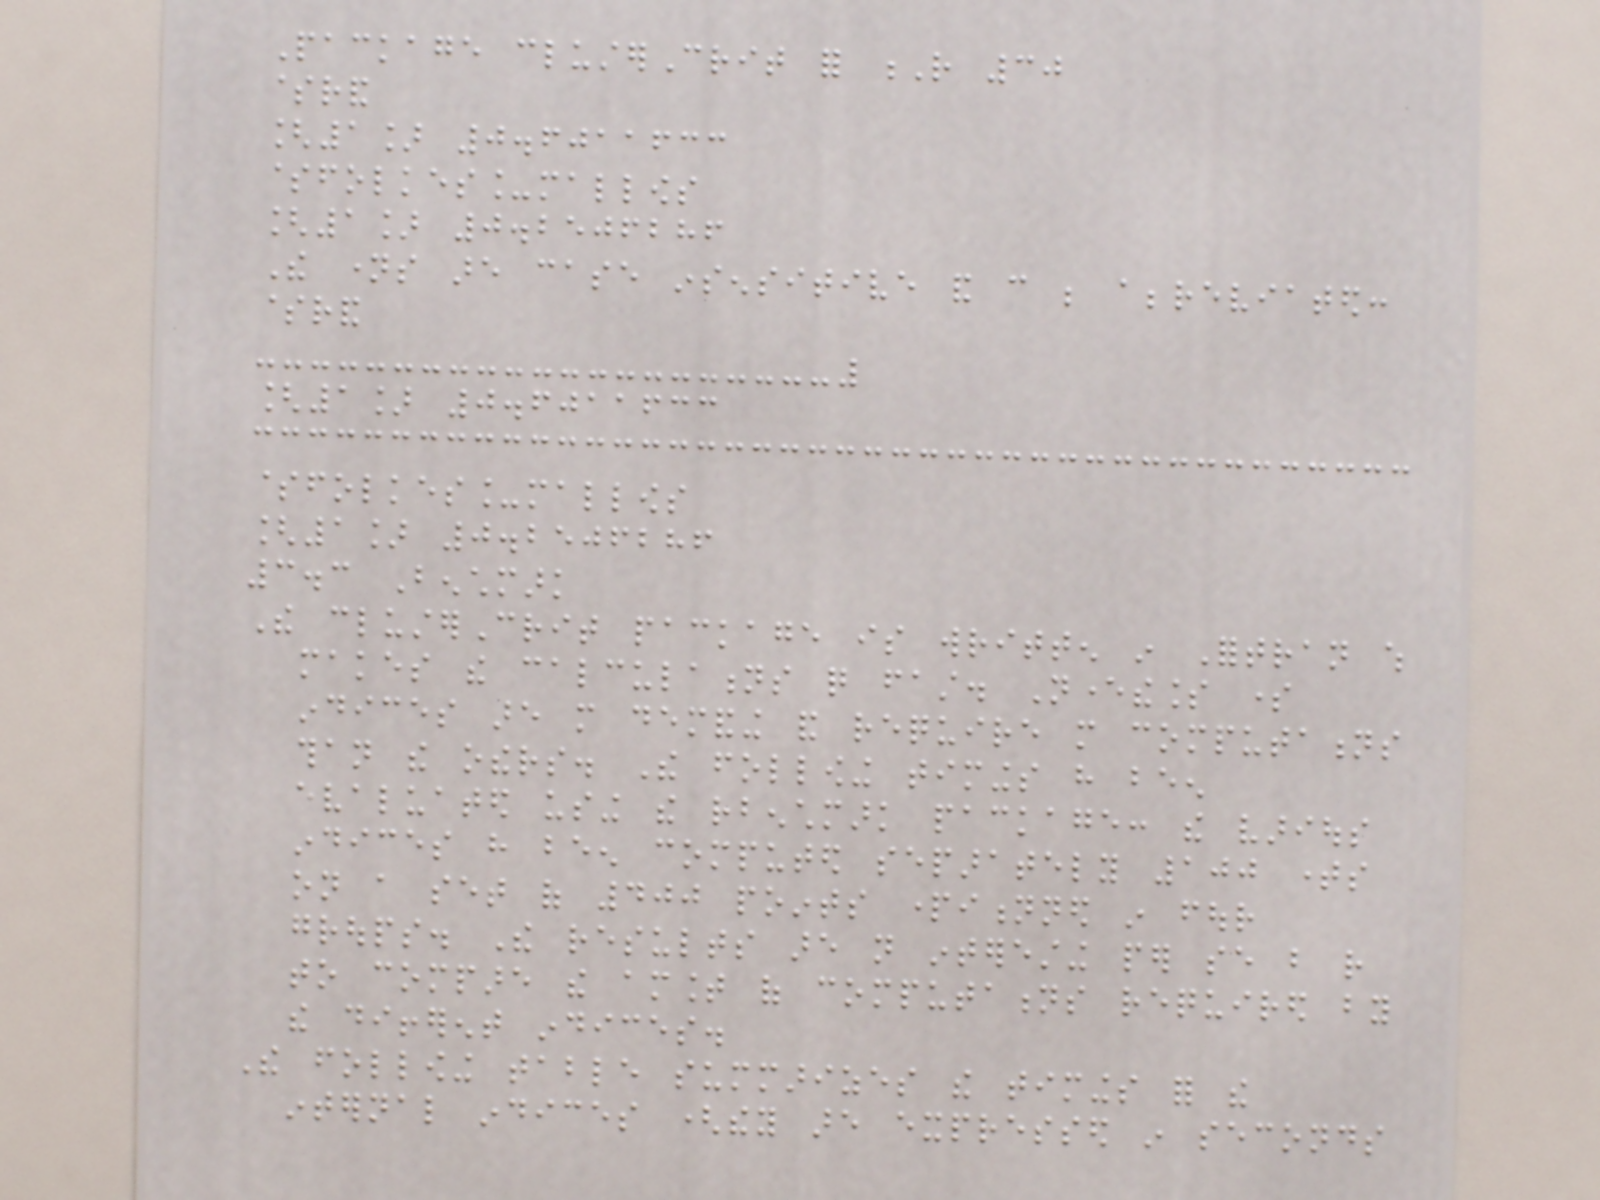Package clusterCrit for R 30
$rand
[1] 0.6011633
$folkes_mallows
[1] 0.2506286
The names are case insensitive and can be abbreviated:
$rand
[1] 0.6011633
$folkes_mallows
[1] 0.2506286
3.3 Benchmark
The clusterCrit package is written in Fortran which
makes the calculations quite fast. Nevertheless some
indices are more demanding and require more computations
than the others. The following timings have been
evaluated using the rbenchmark package: the various
indices have been computed separately 100 times
on a set of 400 points partitionned in four
groups. The results are not interesting per se but rather
to compare the amount of computations required by
the different indices.
The following table summarizes the timings for the
internal indices (they are expressed in seconds
